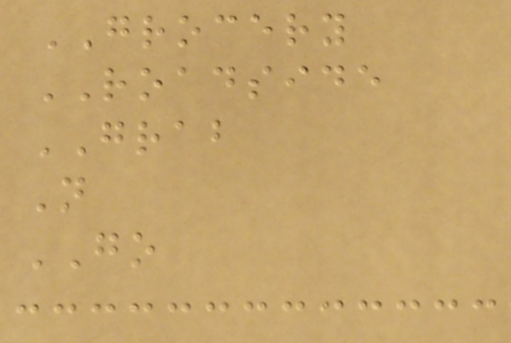GROCERY
ROADSIDE
GRAB
N
GO
